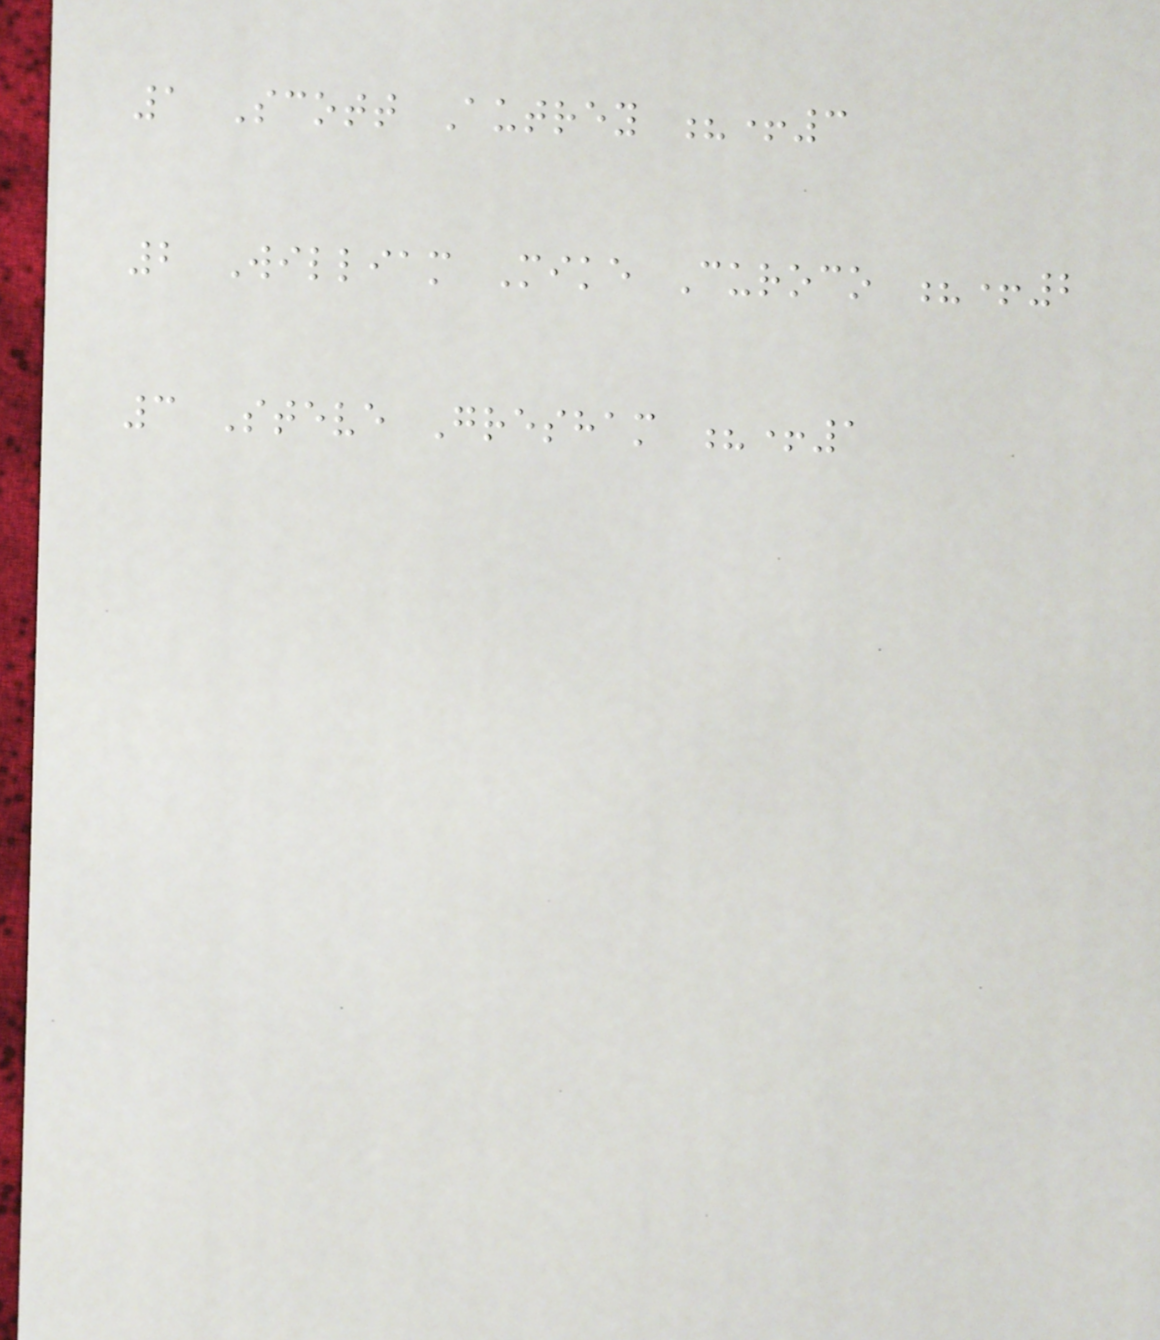1 Scott Autrey ?+3
2 William Mike Curoco ?+2
3 Steve Gresham ?+1
